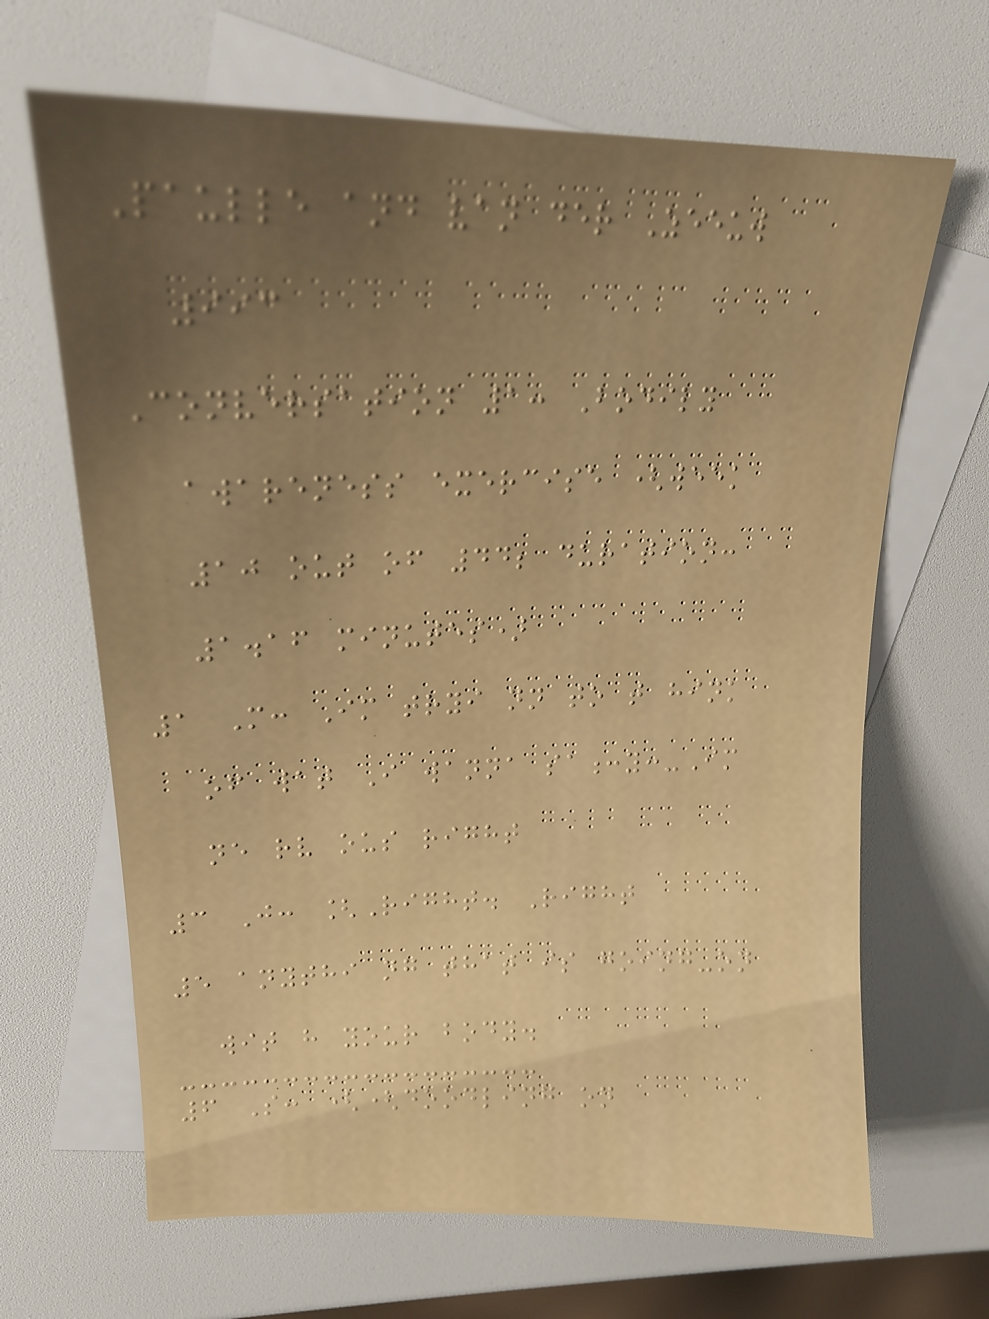Paulle and van der Zeeuw
993
Conversation 1: Bodily
awareness exercise (week
10 out of 44; duration:
1.16 minutes)
1 M: Im tryi nn to t hink
of wat I wanna sa:y:-Im
ne rv ous right
3 J: [Right. Right
5 anythi ng that is going-on
wit h your body.
6 S: ((doodling on
